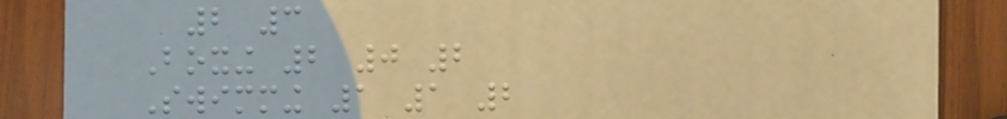2 3
Boxing 2 0 2
Swimming 1 1 2
